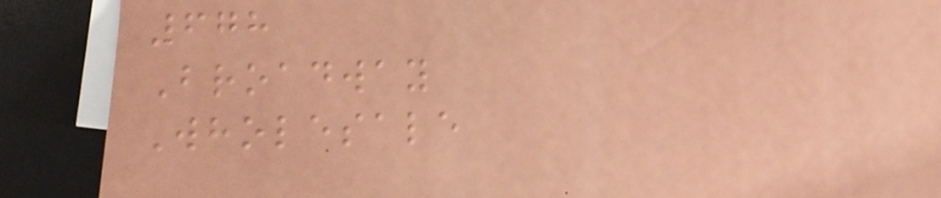678
Broadway
Wholesale
